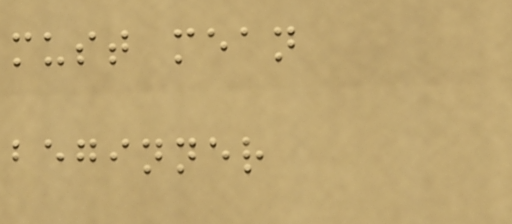must mean
beginner
